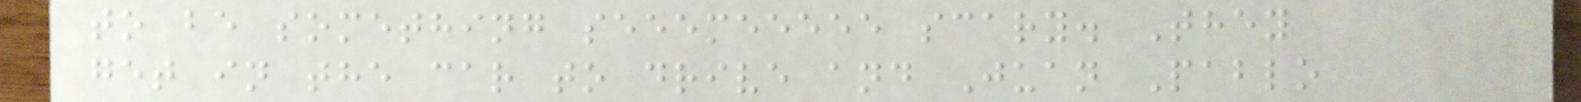to be something seeemeeeee scary. They
get in the car to drive and Juan Pablo
